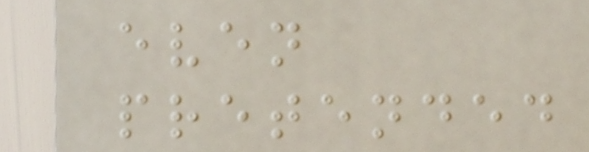even
pretended
